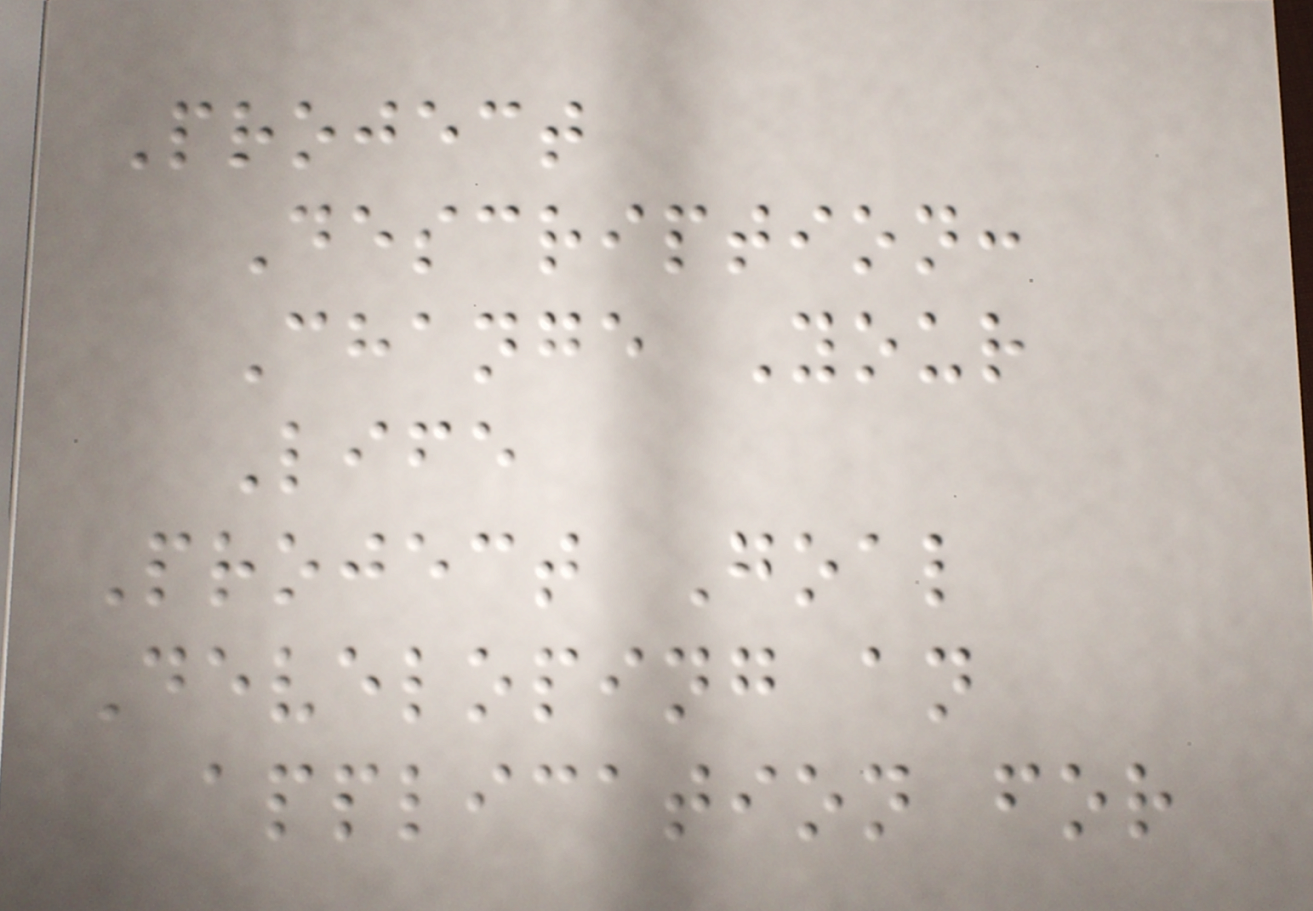Project
Description:
Change Your
Life
Project Goal
Developing an
application for
